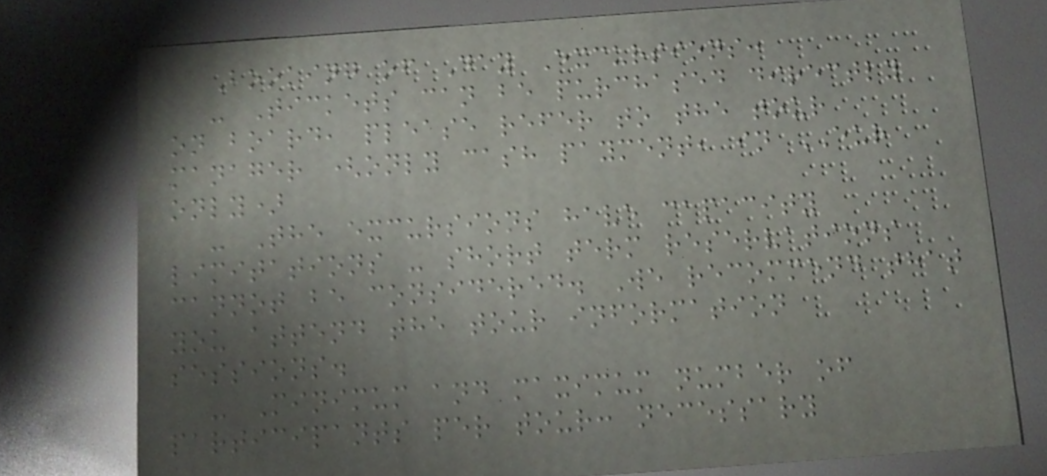Booking of Day Excursions:
- Tickets can be purchased directly
on board, please refer to the tour
manager (only cash payment, in EUR
only)
- The excursions have capacity
limitations - short term reservations
cannot be considered. We recommend that
you attend the tour information
sessions.
- Minimum and maximum number of
participants per tour: necessary
